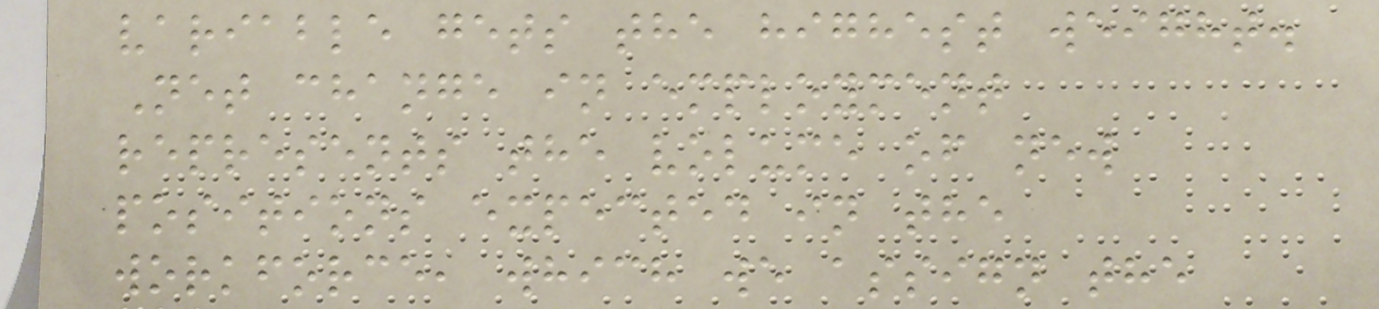variable gets the highest weight.
Net change in employment
represents the volume of new
positions expected in the
workforce, which we assign the
